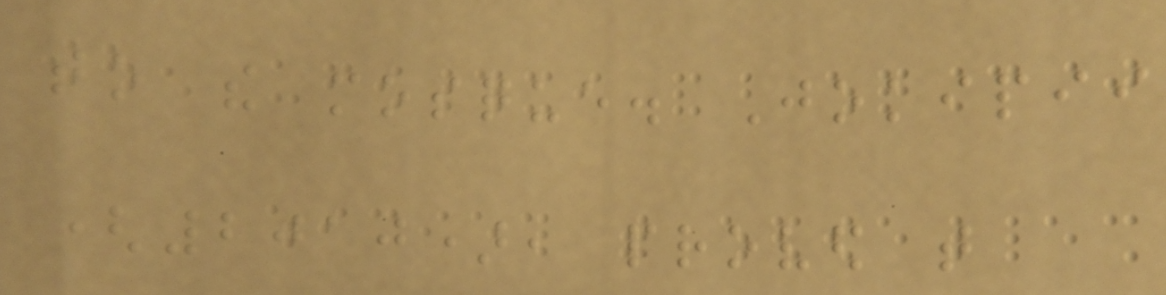to the mosque. Jokipii
(2010), proved that
